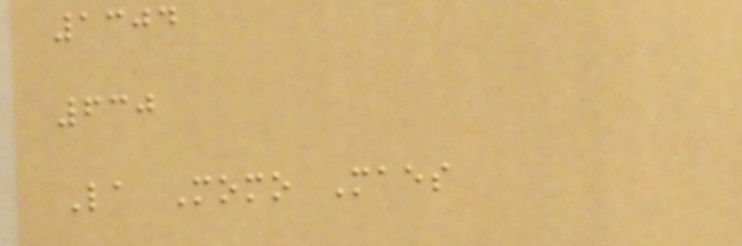1304
630
La Momo Maes
